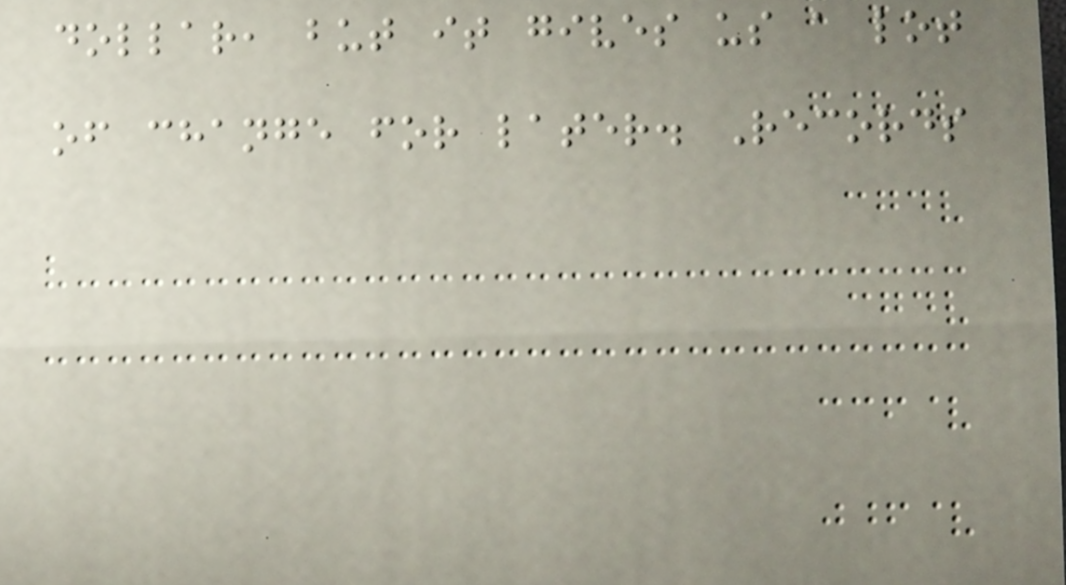dollar, but it gives us a lot
of change for later. Records
